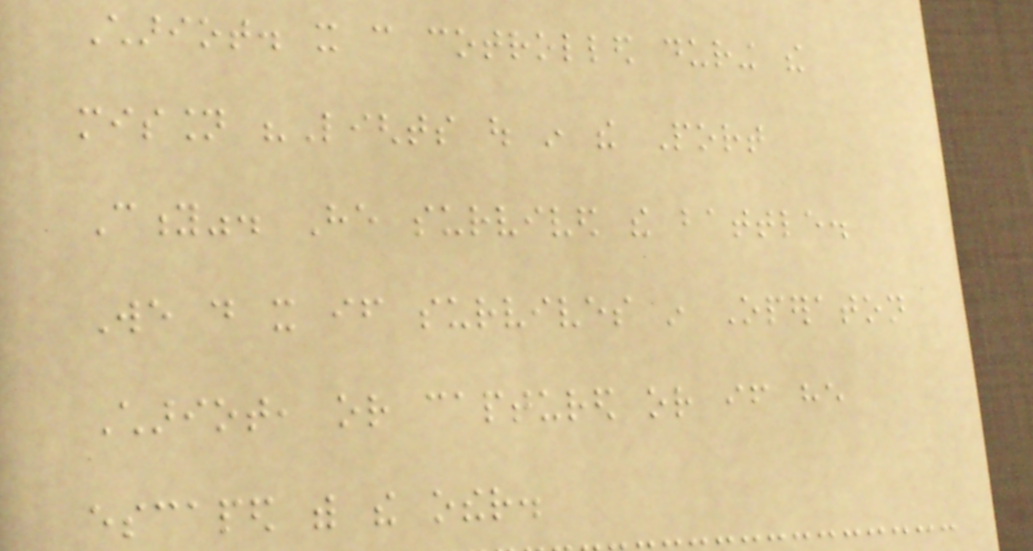Chariot. it can cotrolled during the
mission "Lights out in the Port
City". He survived the battle.
We do it if survives in Operaton
Chariot, or captured or if he
escaped with the other.
